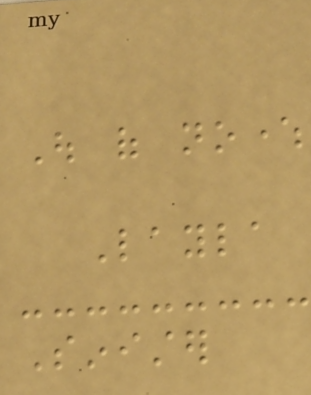Out of nowhere
Layla
Sinister
